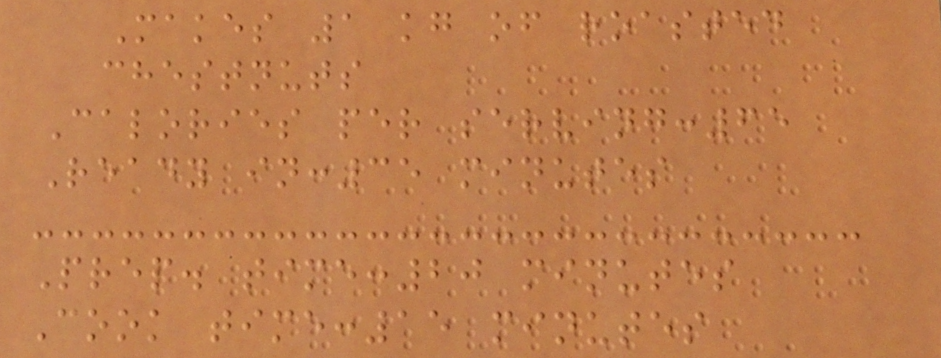Makes 1 kg of roasted
chestnuts
Calories per serving:65
Ready in:35 minutes
Prep. time:20 minutes
Cook time:15 minutes
